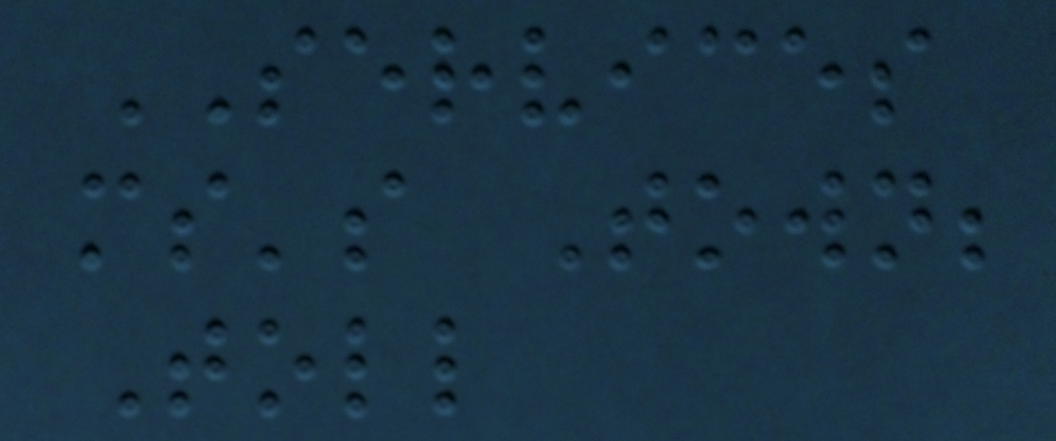SERVICES
ms's Town;
Toll
